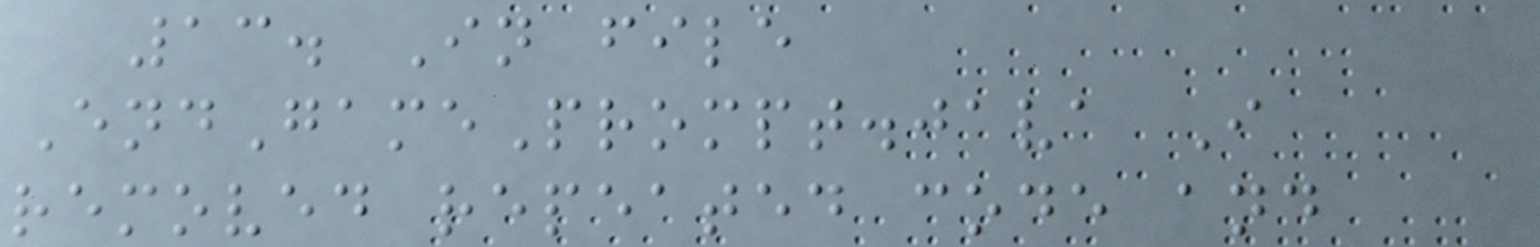13. In file
EndGamePrompt.java I
removed repeated code and
